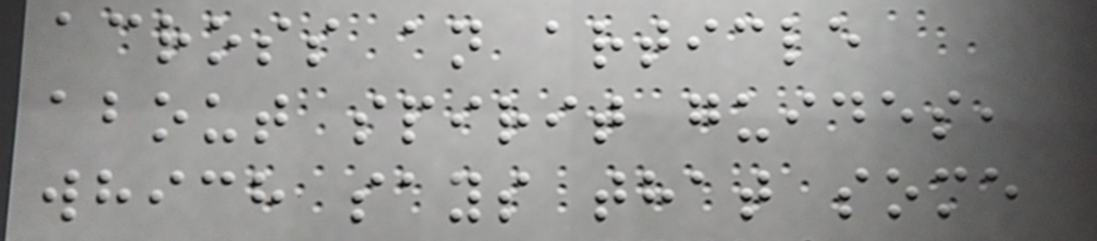across an article
about spirit guides,
which says that some
